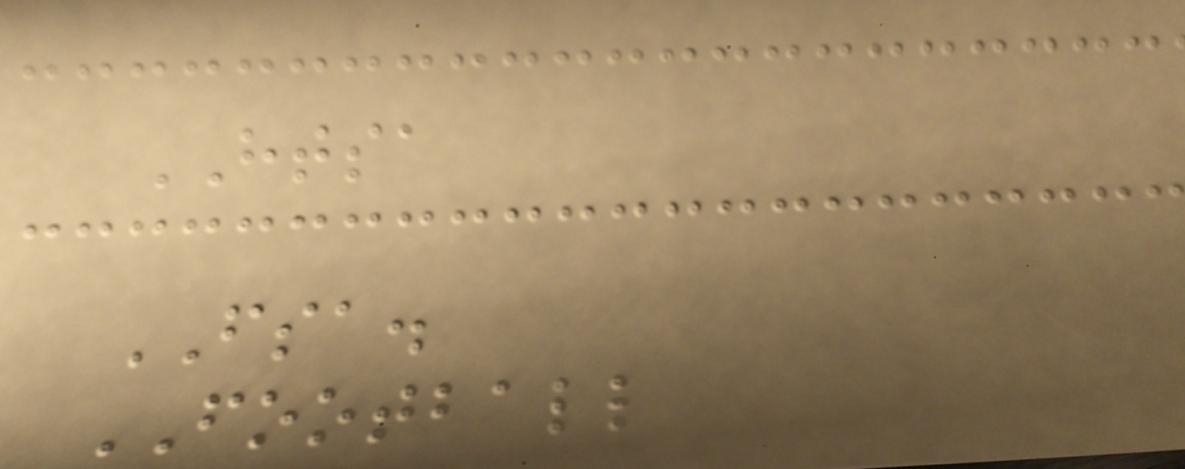HTSA
FSA.
FOOTBALL
